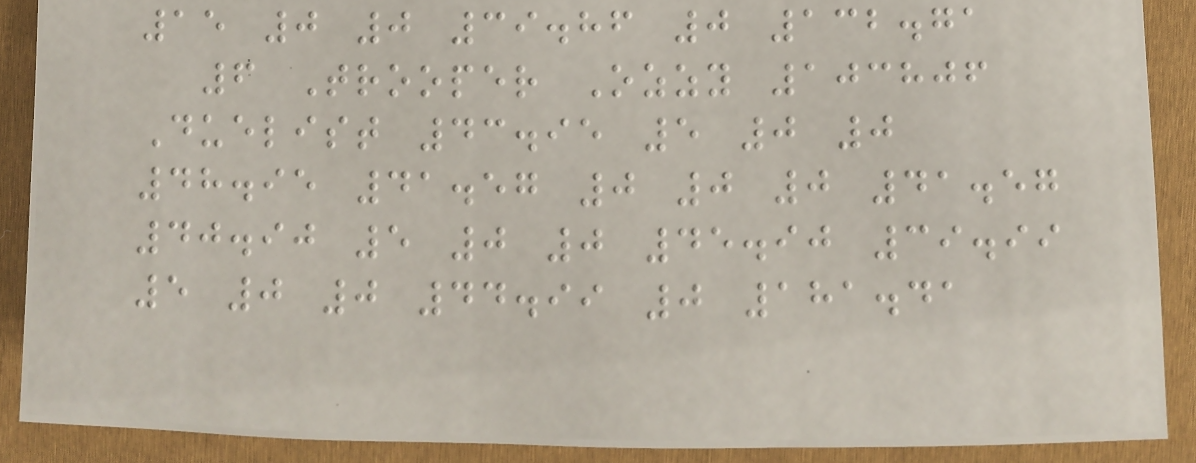15 0 0 39.86 0 132.71
6 Trooper Ozzy 103806
Duelist 43.95 5 0 0
48.95 41.57 0 0 0 41.57
40.90 5 0 0 45.90 39.99
5 0 0 44.99 0 181.41
